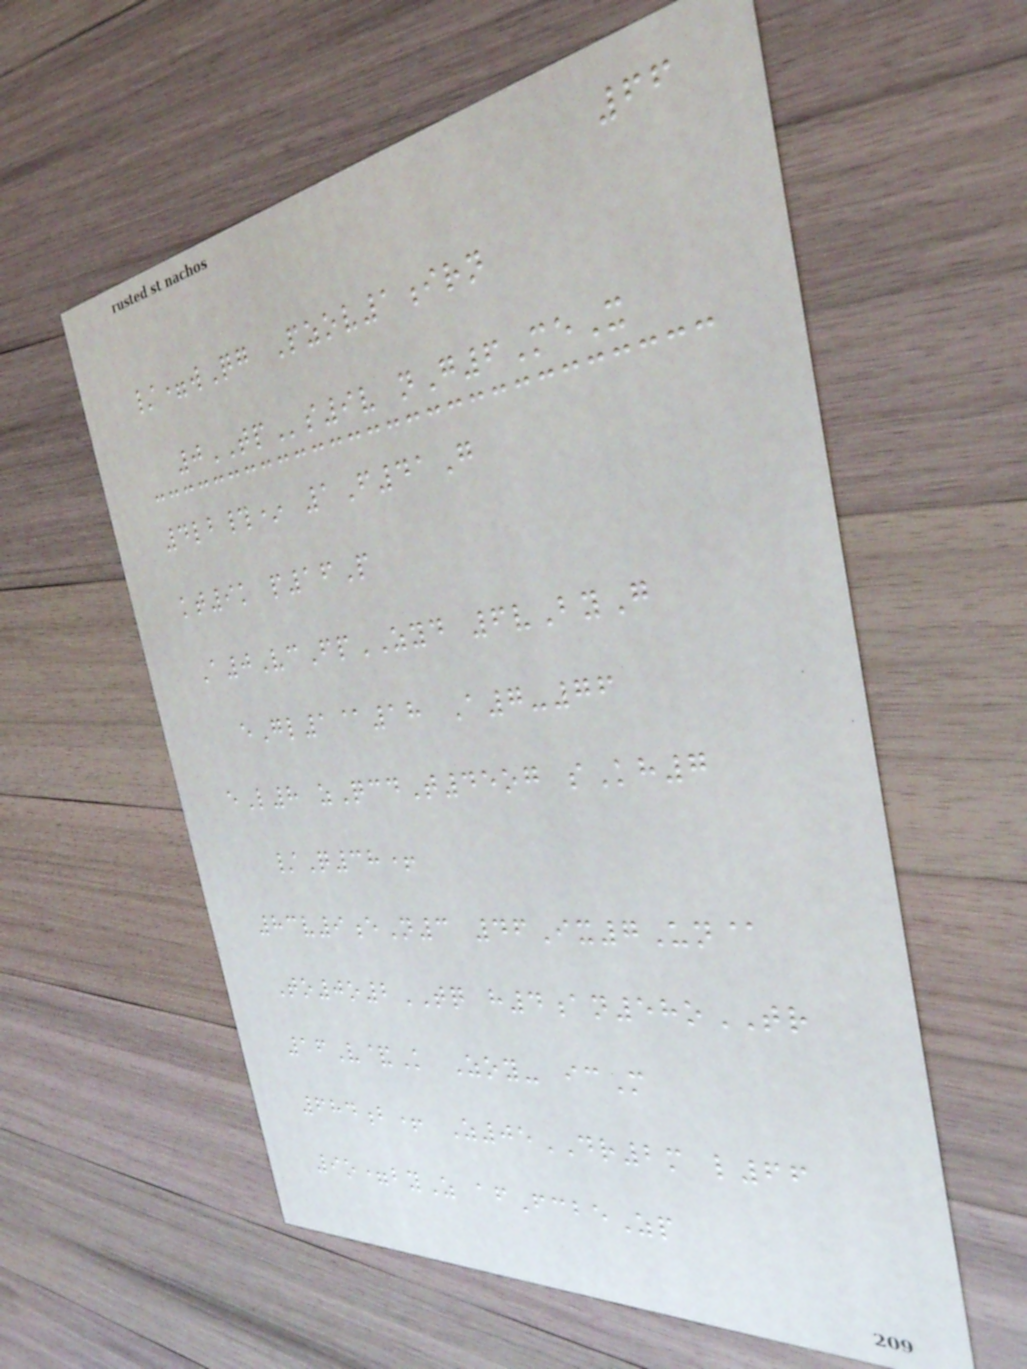66
/=wQg Pzov1irn
0TPs9v nG6MeX
4lb#* 1F41G
kt9k p16P
A0VcFpZYD 6vByG
eGl1@18 A7-76
eL8 zQcdT45og sKh7
/Q38+
83v9eN3 46Ix7Un@
To0o2TQ h4an58oTR
16V&K Zoy- icM
684b+ Z05DR2m l66
9o=byZ afFcbeZp
